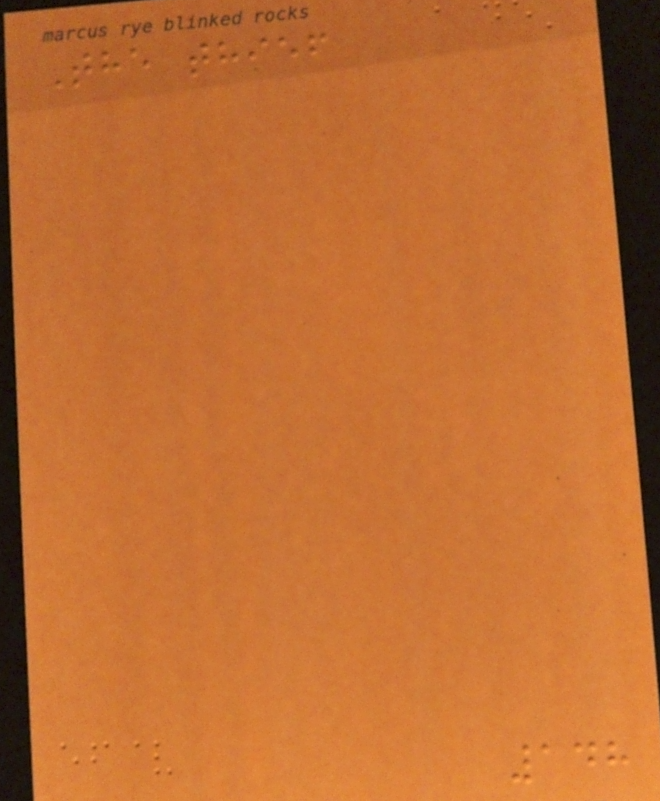The thief
148
